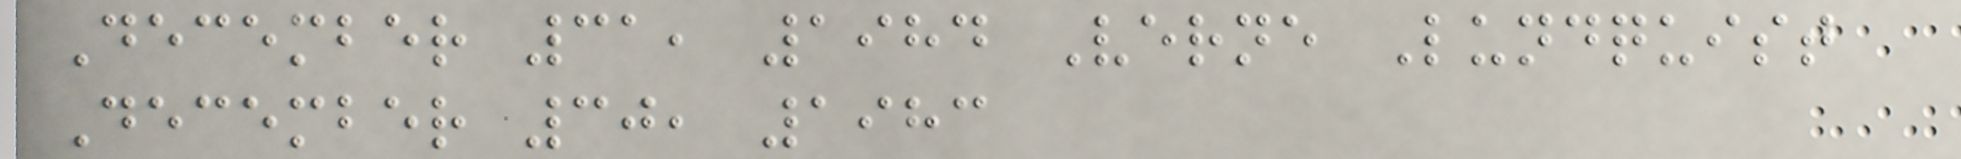December 31, 1984 Verne Lundquist
December 30, 1983
